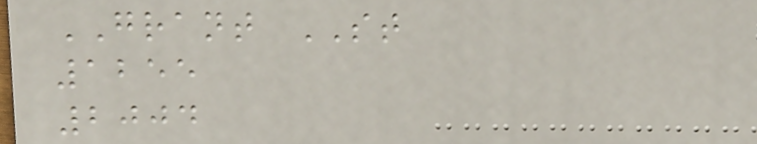GRANT ST
1255
2004
